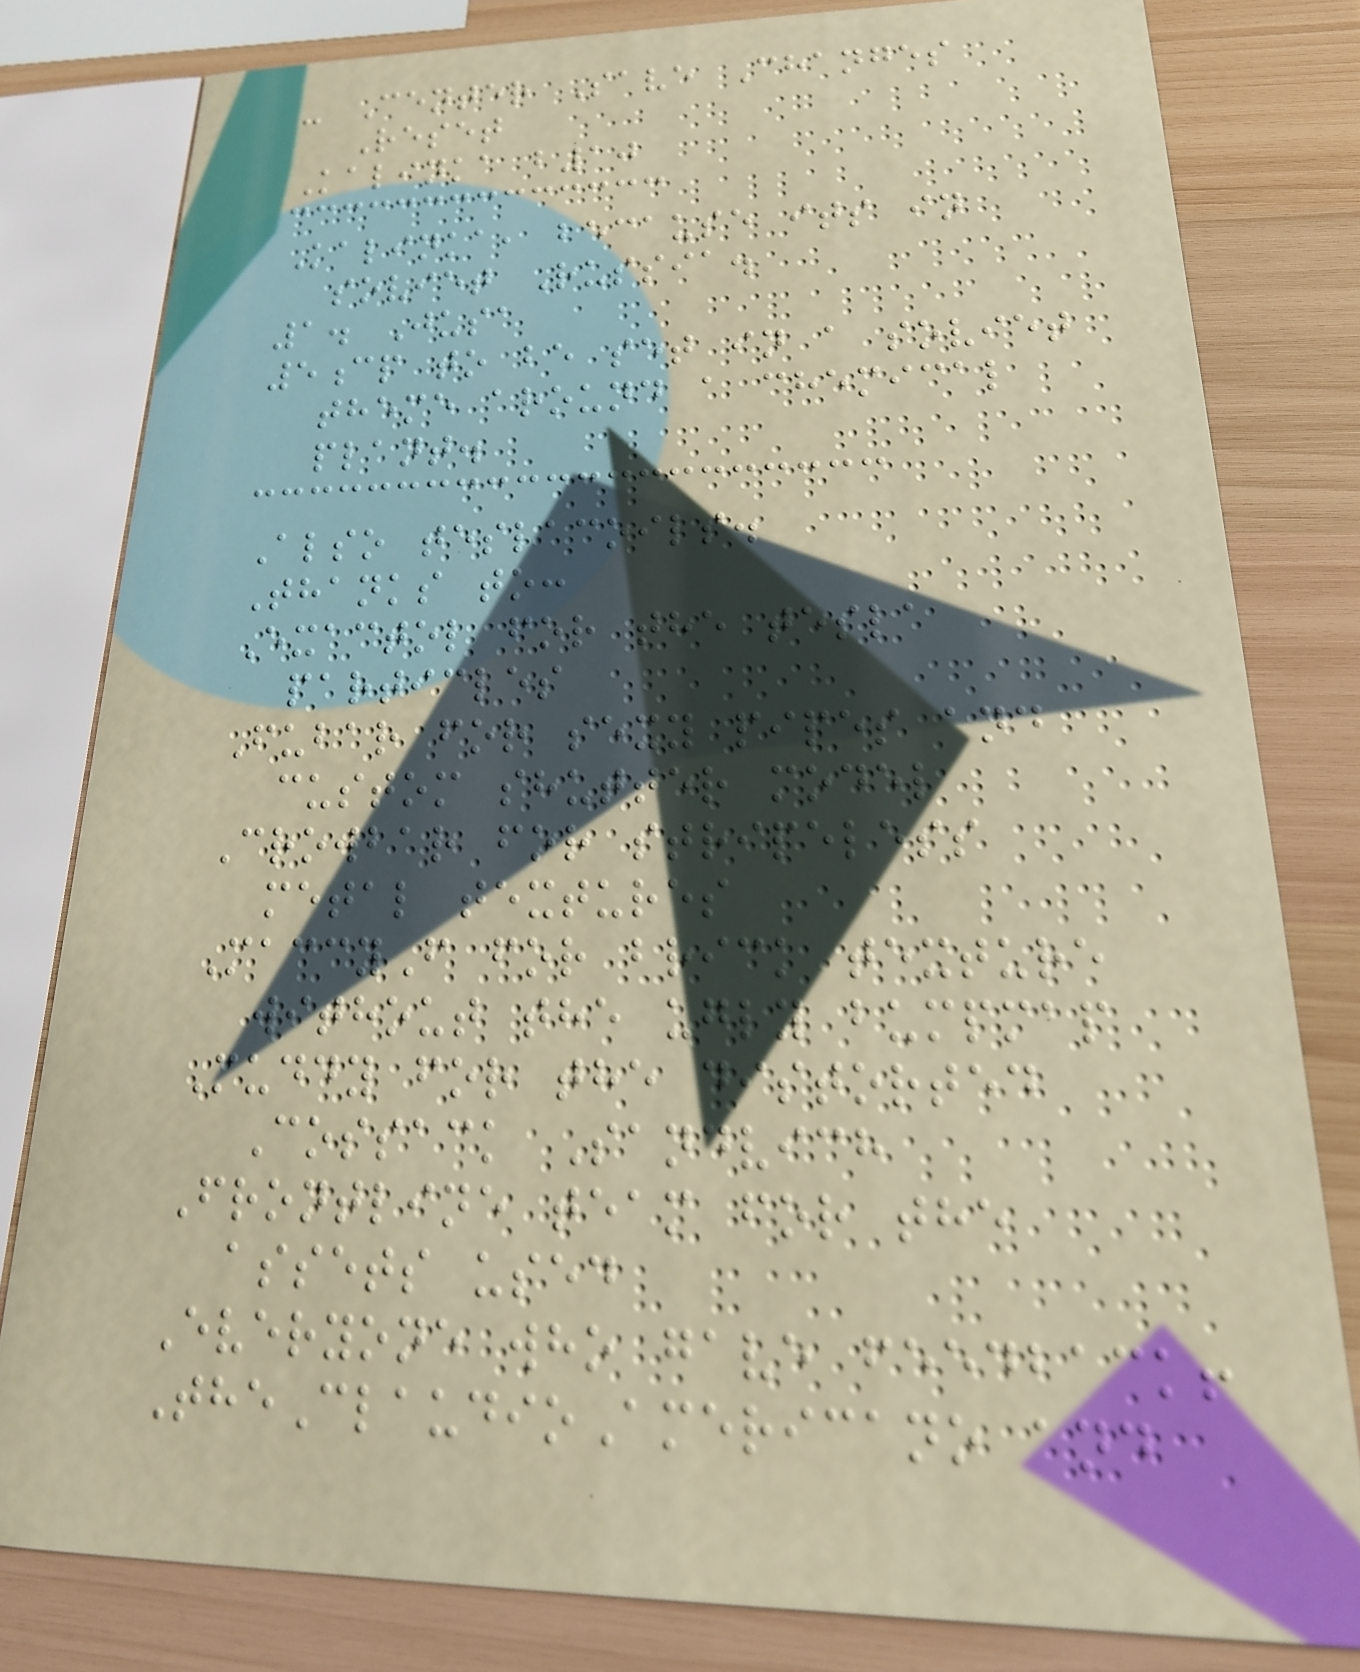- Center Save Changes
Reset
Kalinka b10
Kalinka, because its in
soviet Russia.
1. Jusa
5cp to be set in a soviet
theme around a chemical
plant.
Also teslacoils.
Thanks to:
Exactol for the tesla
particles
Fubar for sexy pipes and
custom shutter model
Crowbar for stripeless
metal textures
MaccyF for brick texture
without the ugly bumpmap
Muddy for the distorted
Cossack Sandvich
Frontline team for the
assets used
Everyone who gave feedback!
TheClaudioAmericano and
